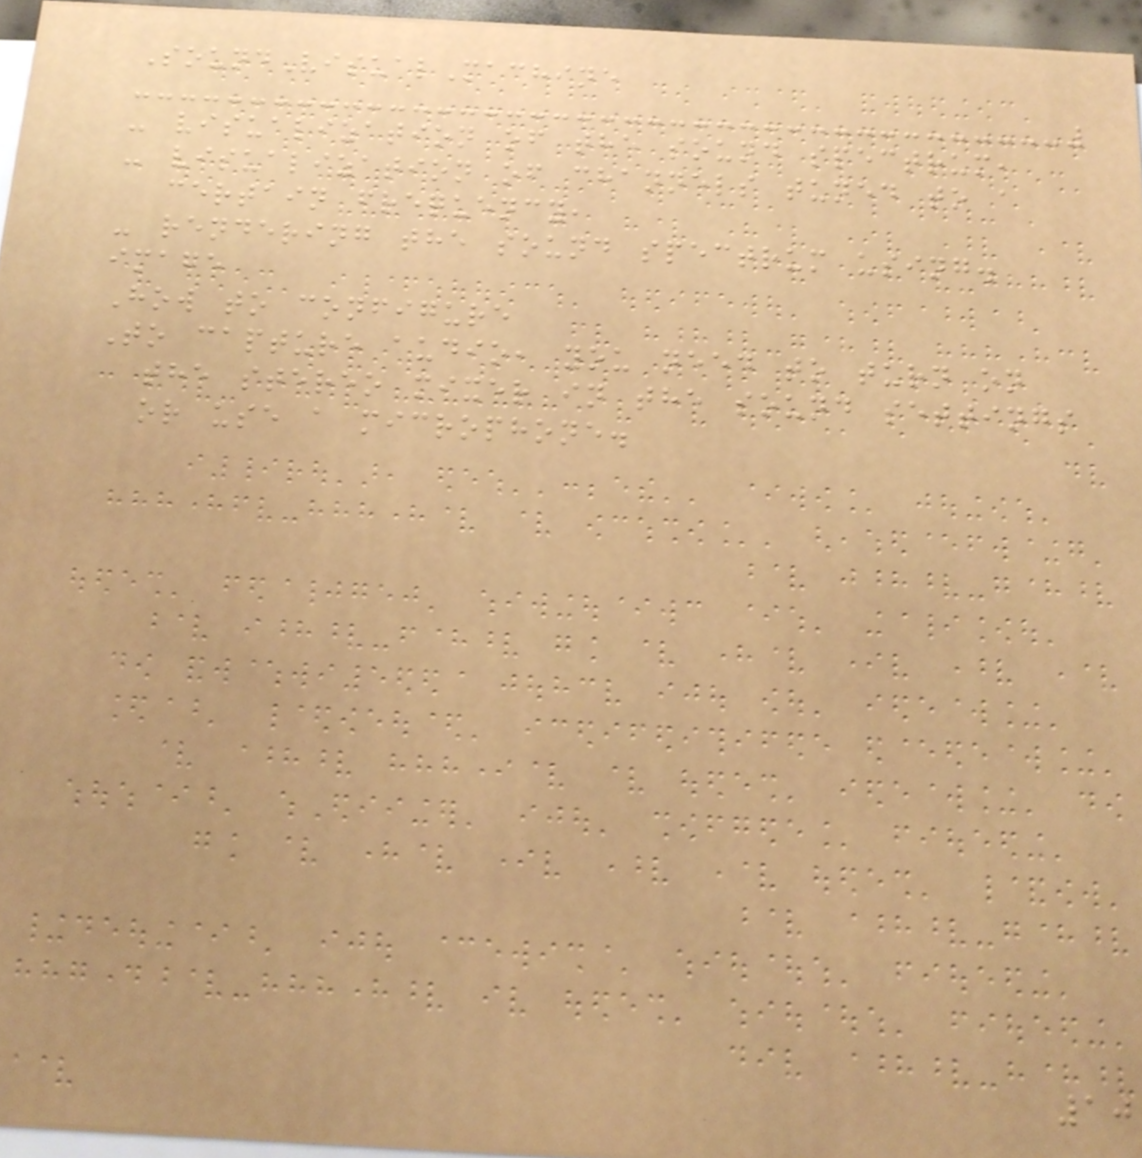SoundVisualMachine
- visualization of the sound spectrum,
- visualization of channels tuned to a
certain frequency,
- rendering the sound spectrum using.
image
How to configure
To capture audio, you need to turn on
the stereo mixer in the sound settings
or use a microphone.
10
